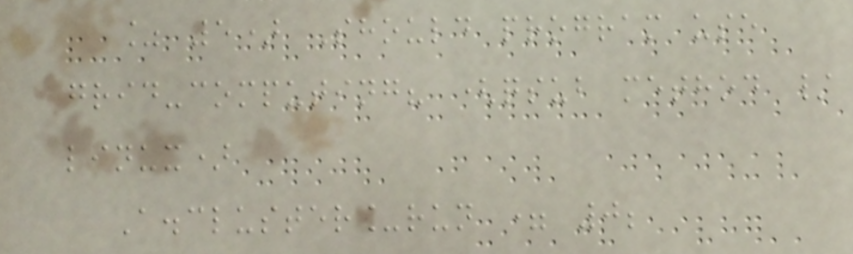% 5) Should program use
grid-computing? (qsub method /
linux)
A.cluster_run = 0;
